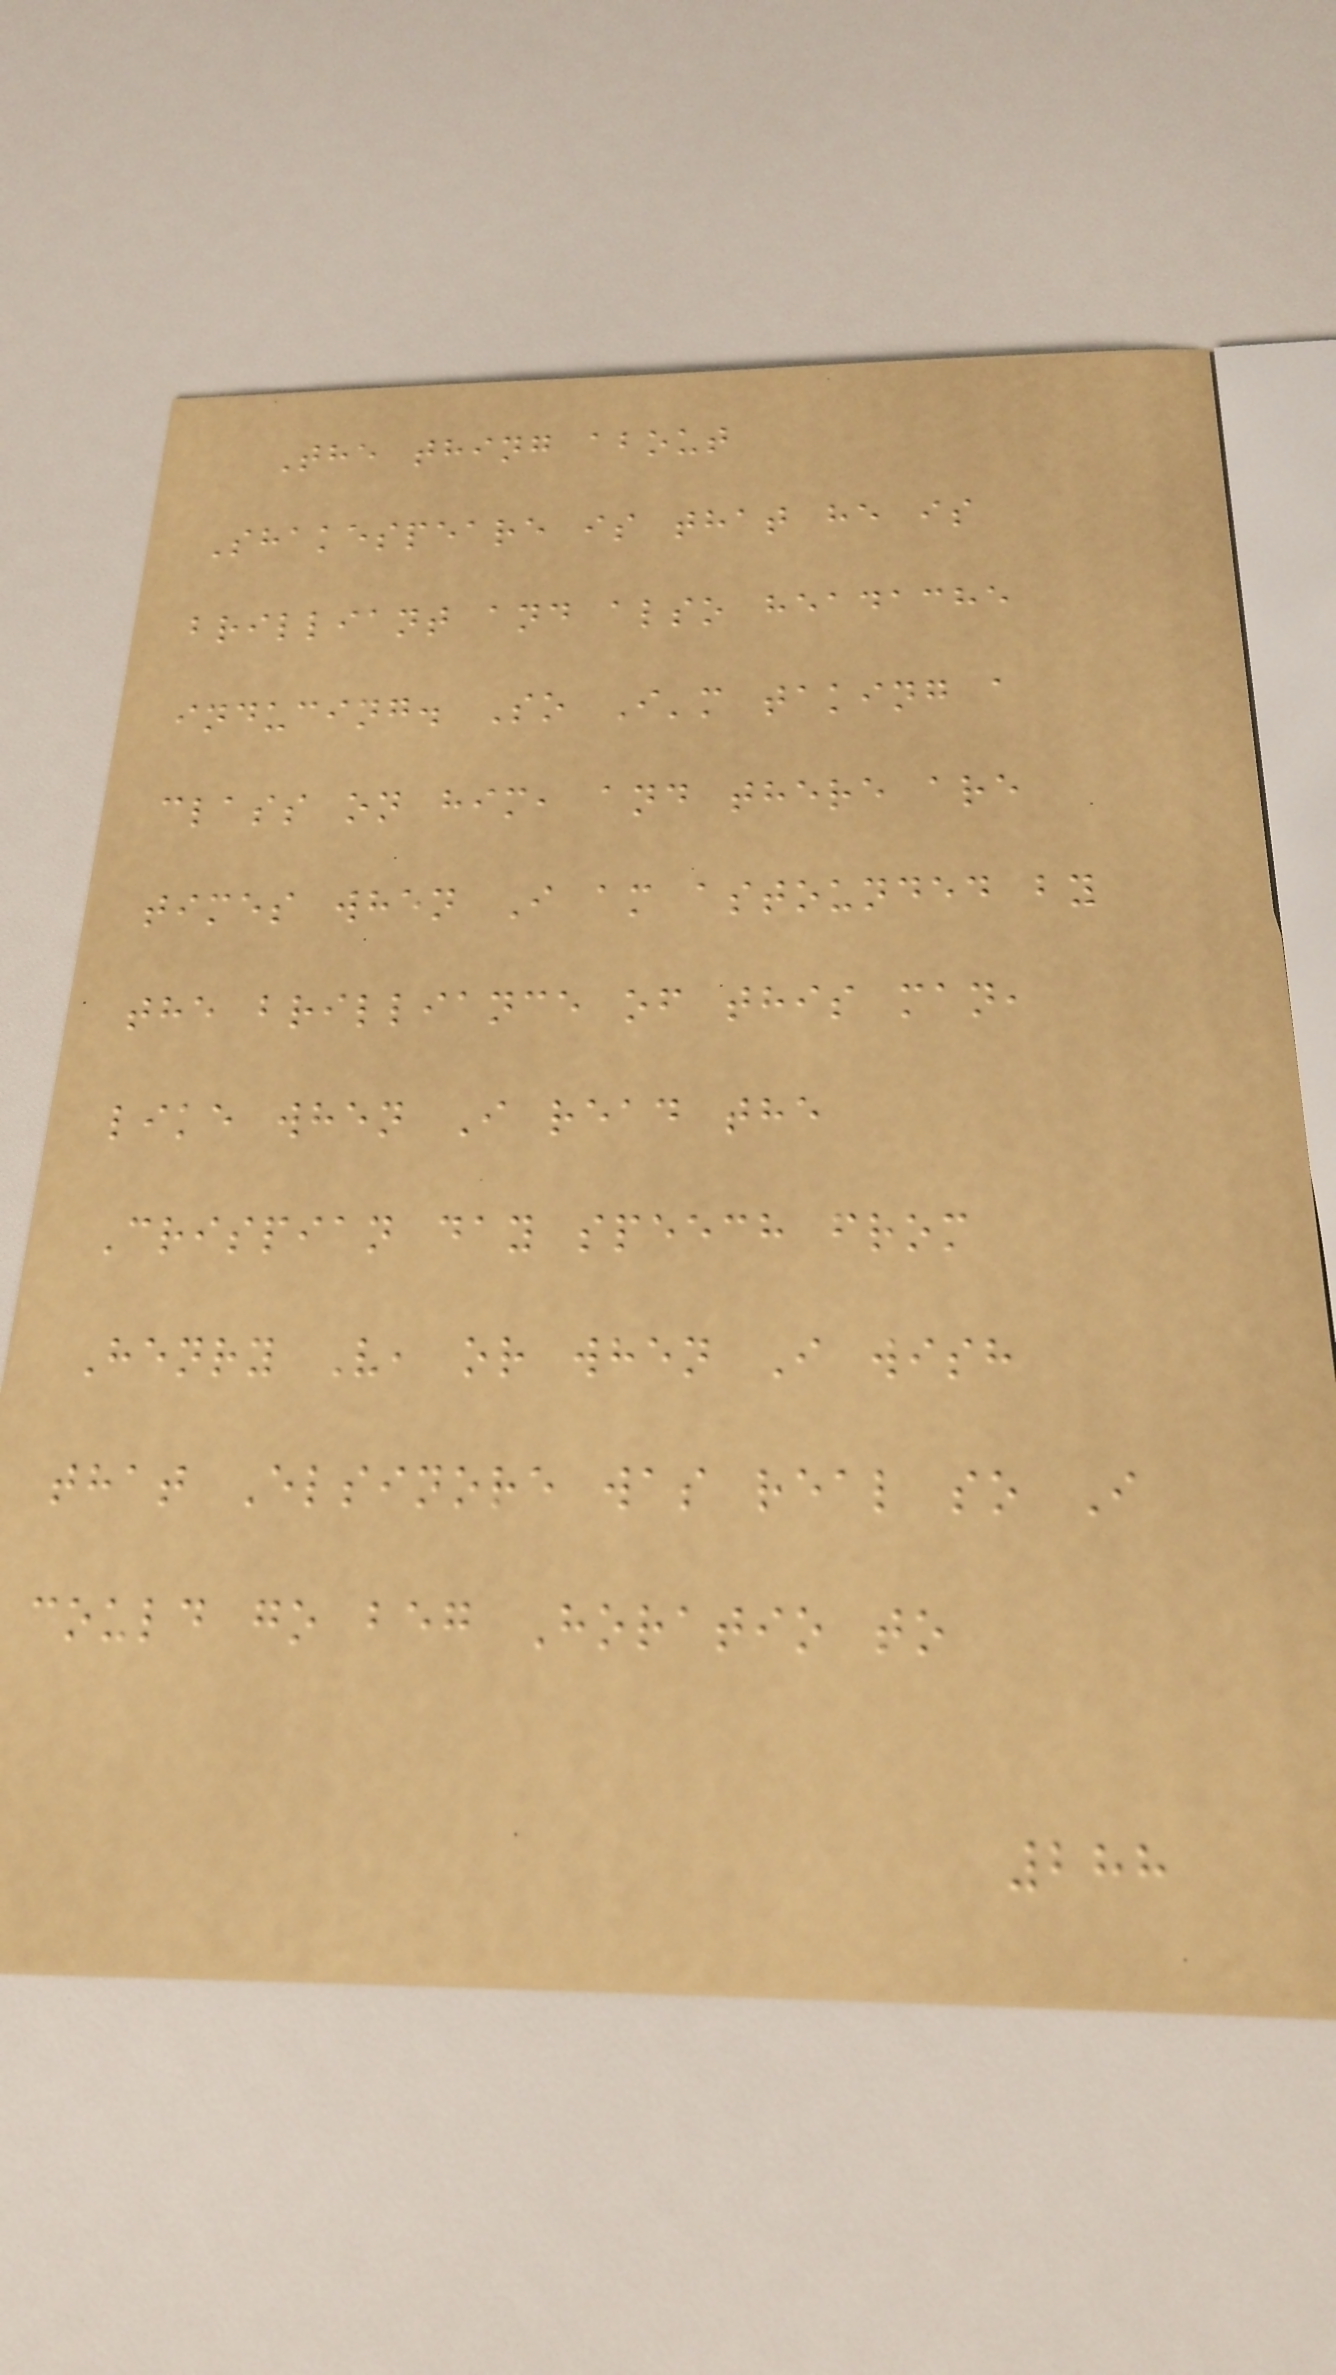The thing about
Shakespeare is that he is
brilliant and also headache
inducing. So I'm taking a
class on him, and there are
times when I am astounded by
the brilliance of this man,
like when I read the
Crispian day speech from
Henry V, or when I wish
that Elsinore was real so I
could go beg Horatio to
288
